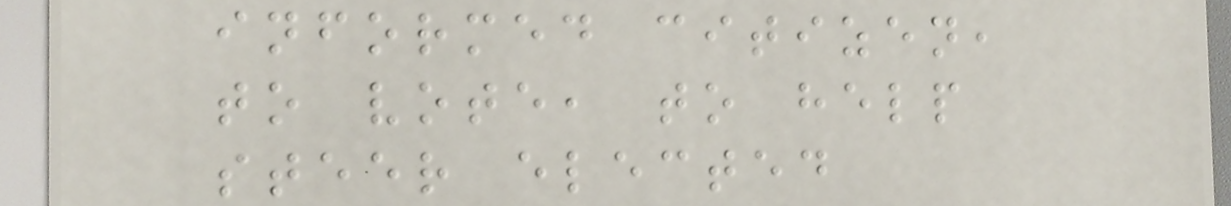informed citizen,
to vote, to help
steer elected
